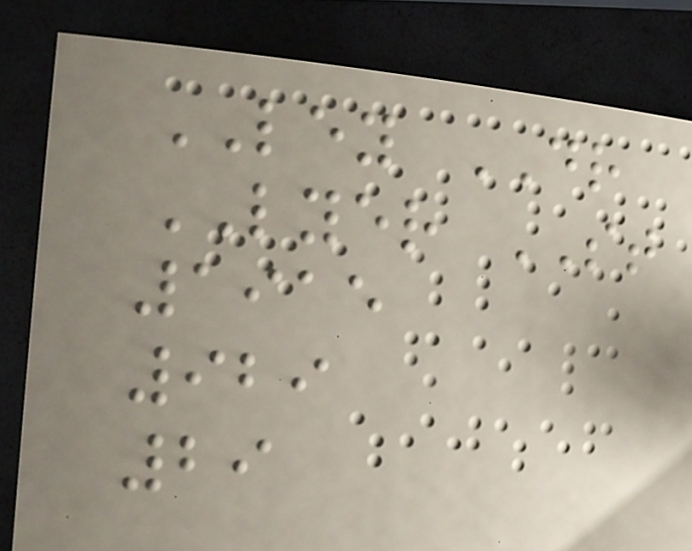LEY DR
LYER ST
1915
929
29
